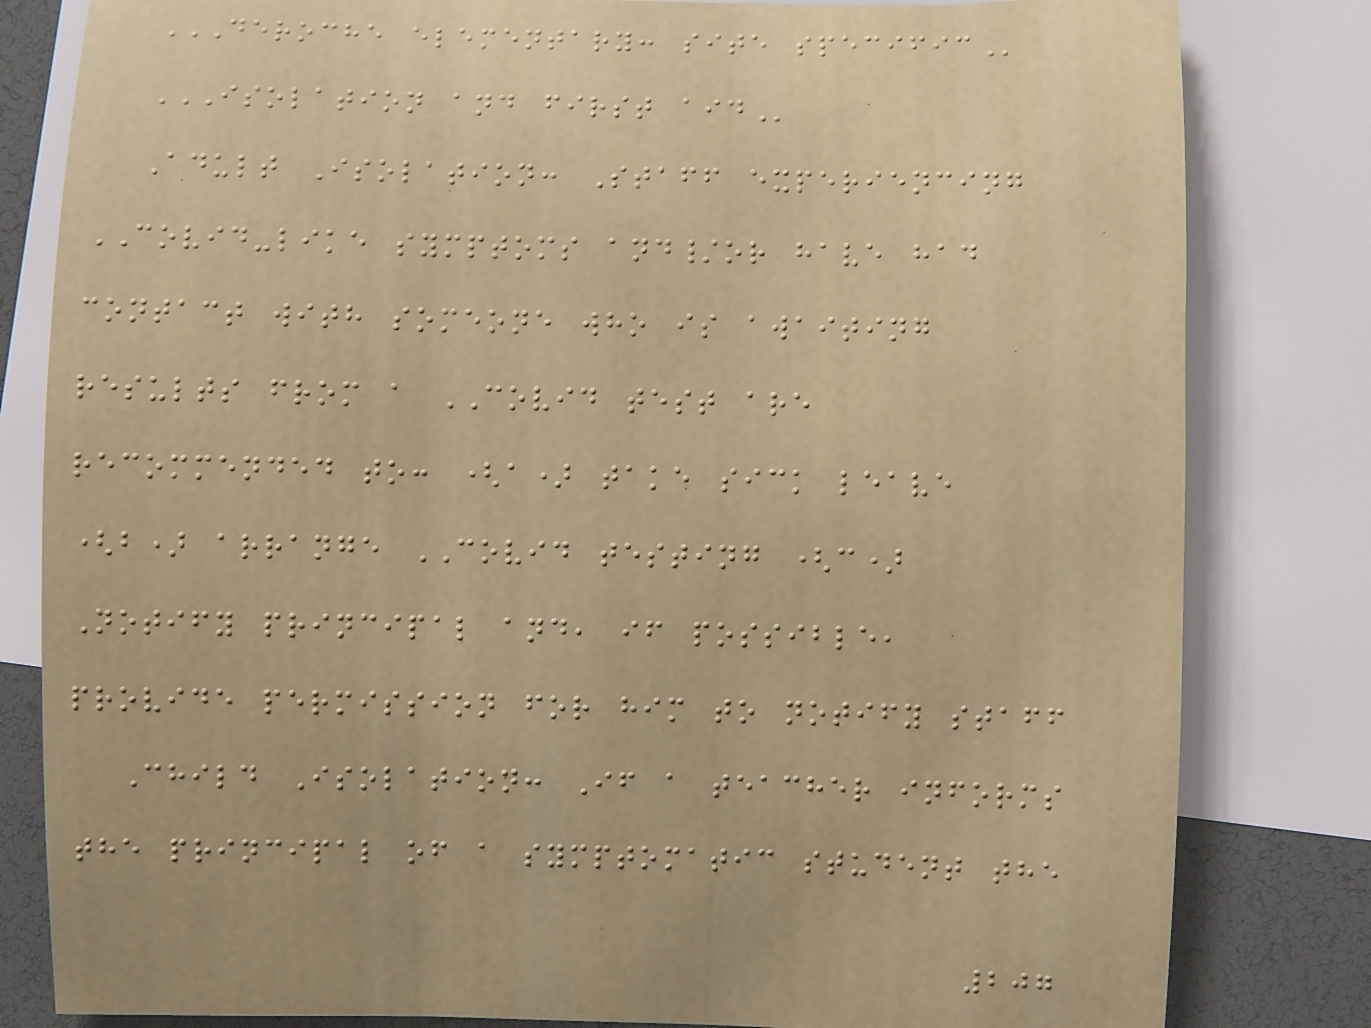DEROCHE ELEMENTARY: SITE SPECIFIC
ISOLATION AND FIRST AID
Adult Isolation: Staff experiencing
COVID-like symptoms and/or have had
contact with someone who is awaiting
results from a COVID test are
recommended to: (a) take sick leave
(b) arrange COVID testing (c)
Notify principal and, if possible,
provide permission for him to notify staff
Child Isolation: If a teacher informs
the principal of a symptomatic student the
207
